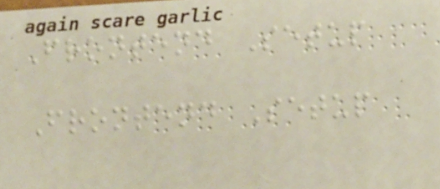Frontend Setup
Frontend Setup
